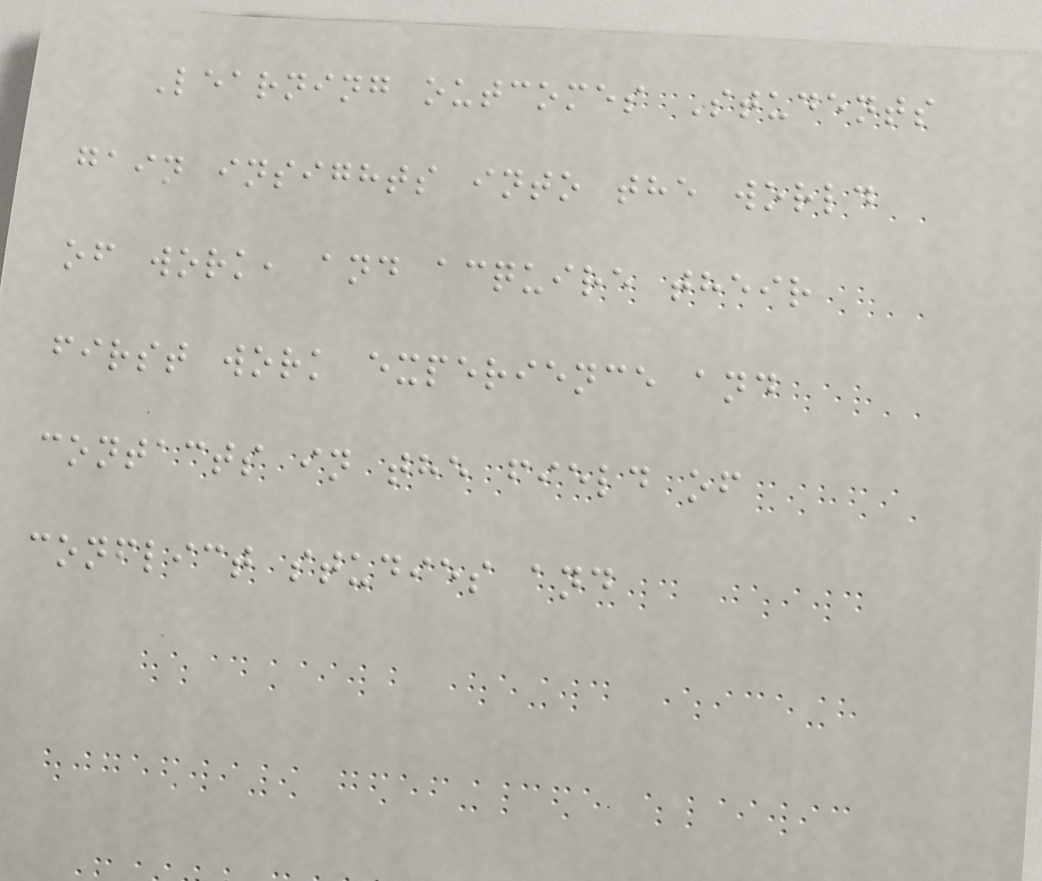Learning outcomes Students
gain insights into the world
of work, and acquire their
first work experience and
contacts in the field of
conflict studies and
